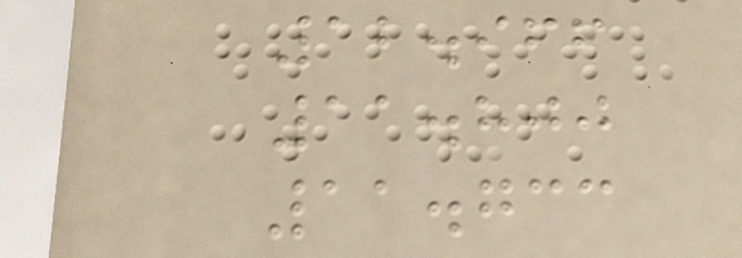12.966
11.800
11.733
